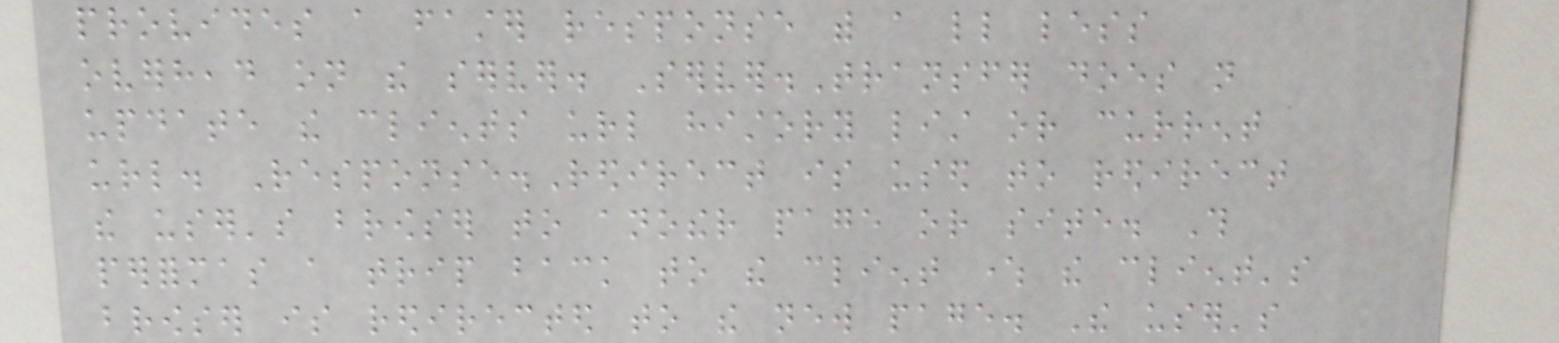provides a faster response with a little less
overhead on the server. Server.Transfer does not
update the clients url history list or current
url. Response.Redirect is used to redirect
the user's browser to another page or site. This
performas a trip back to the client where the client's
browser is redirected to the new page. The user's
